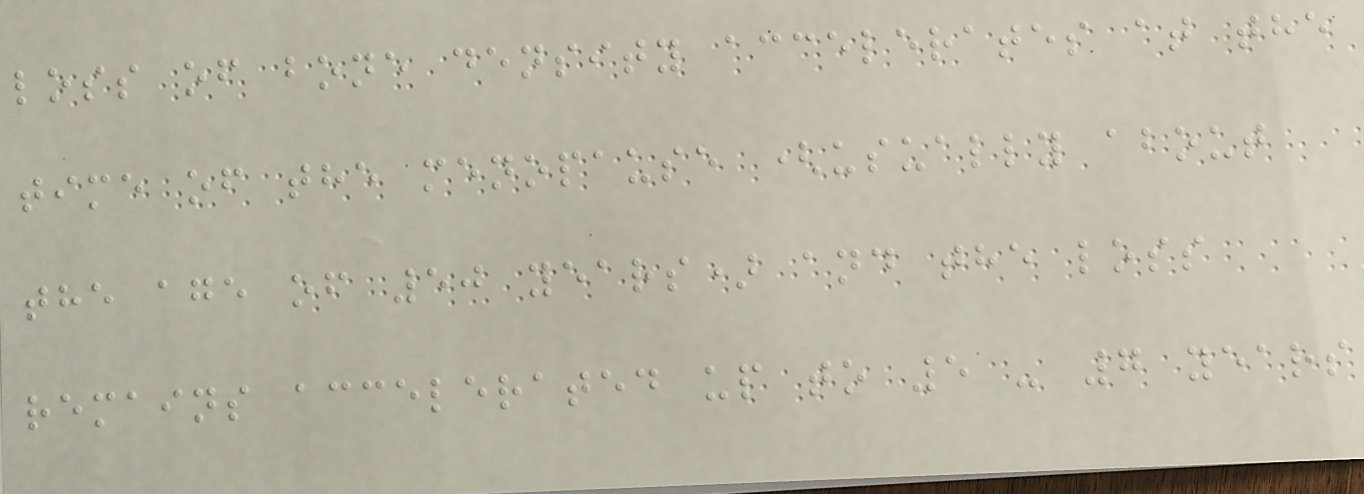loss of bone density accelerates at the
time of the menopause (usually about
the age of 50 years) and the loss
remains accelerated up to 5 - 7 years
